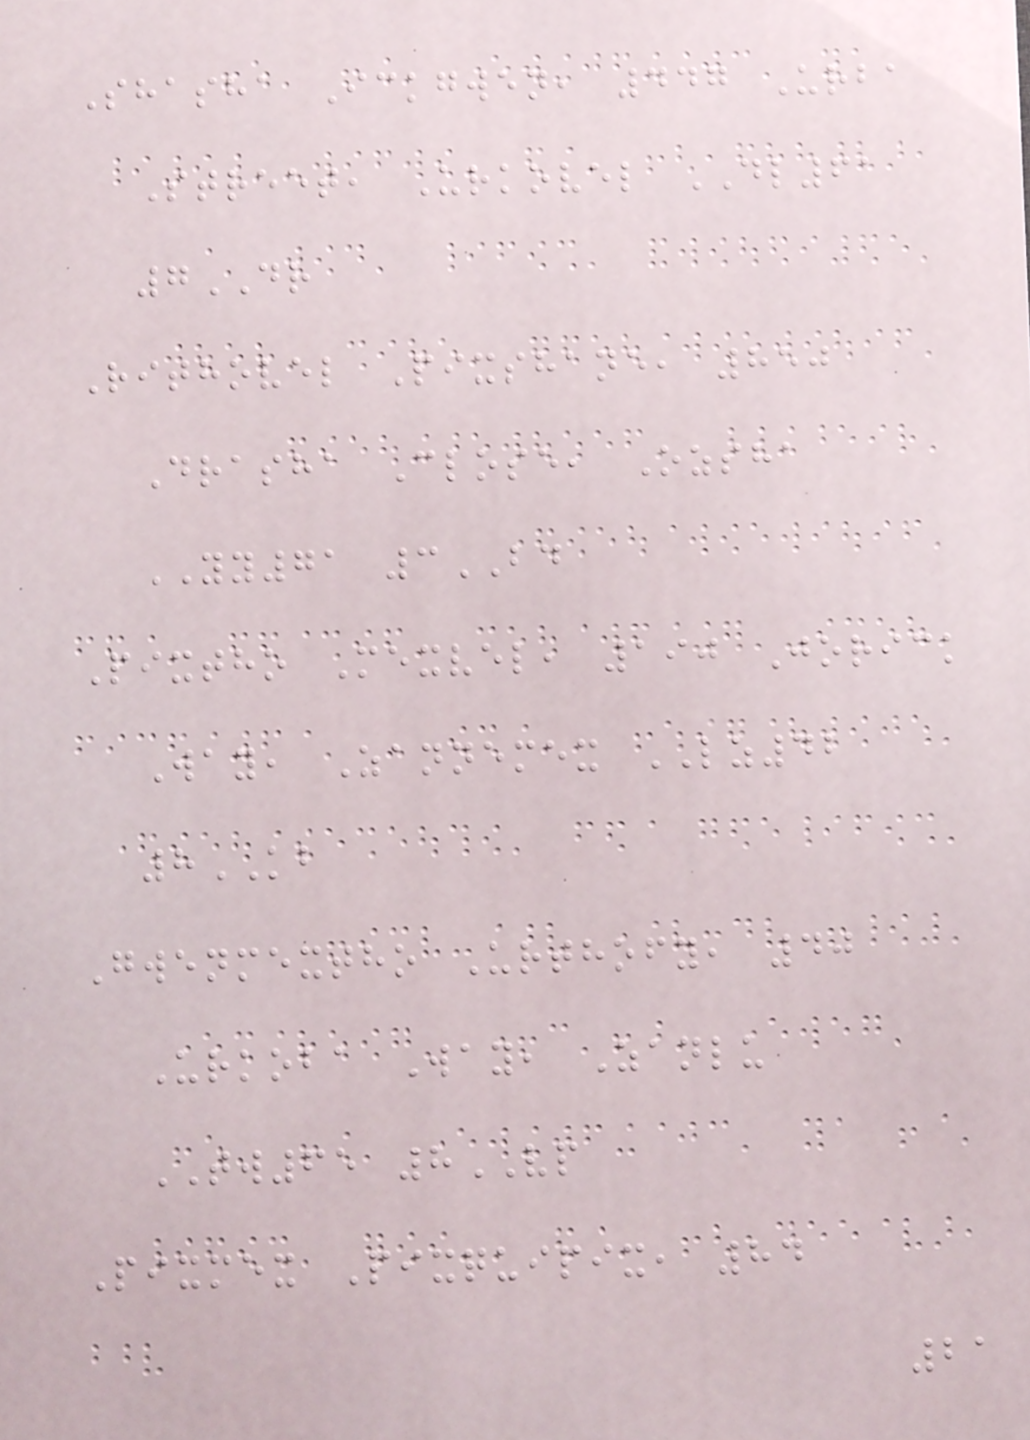Shasha Ickgwen, 447 Urba
Street, Urkovel DL61
7DR
Rithovel Pixshane, 850
Drasha Close, Ozsha
YY71 3BD
Pixtho Mexvel, 190 Jorick
Way, Zannemex LZ42
8KB
Gwenmextho Urthofy, 40
Urkoba Way, Zanlu
TW65 8VP
Pixmex Pixquipix, 84
21
